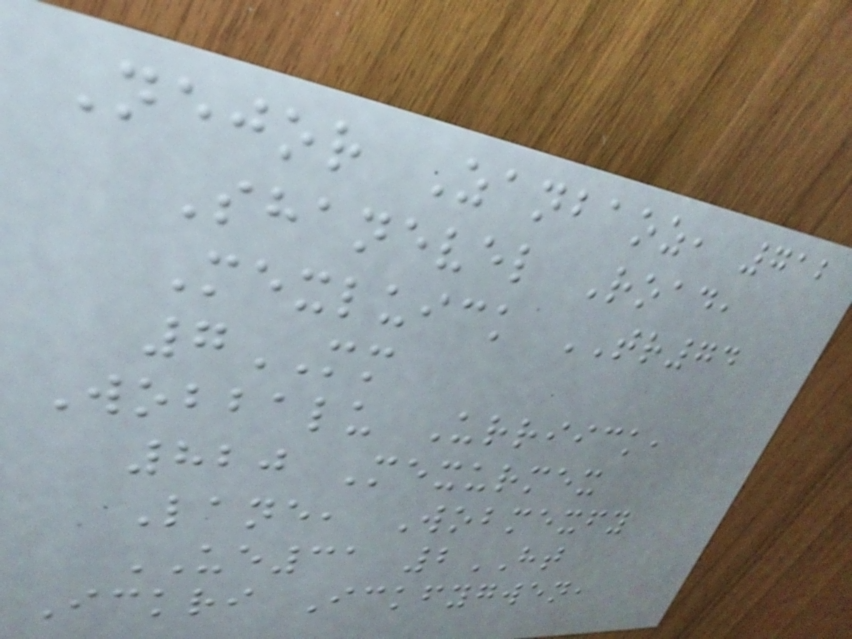Nejor Zanbaoz, 712
Shanevel Road,
Mexluick TR74
7MM
Wobbalu Urriick,
820 Mexurmex
Lane, Wobmexfy
UE31 2HT
Ickri Ickfygwen,
